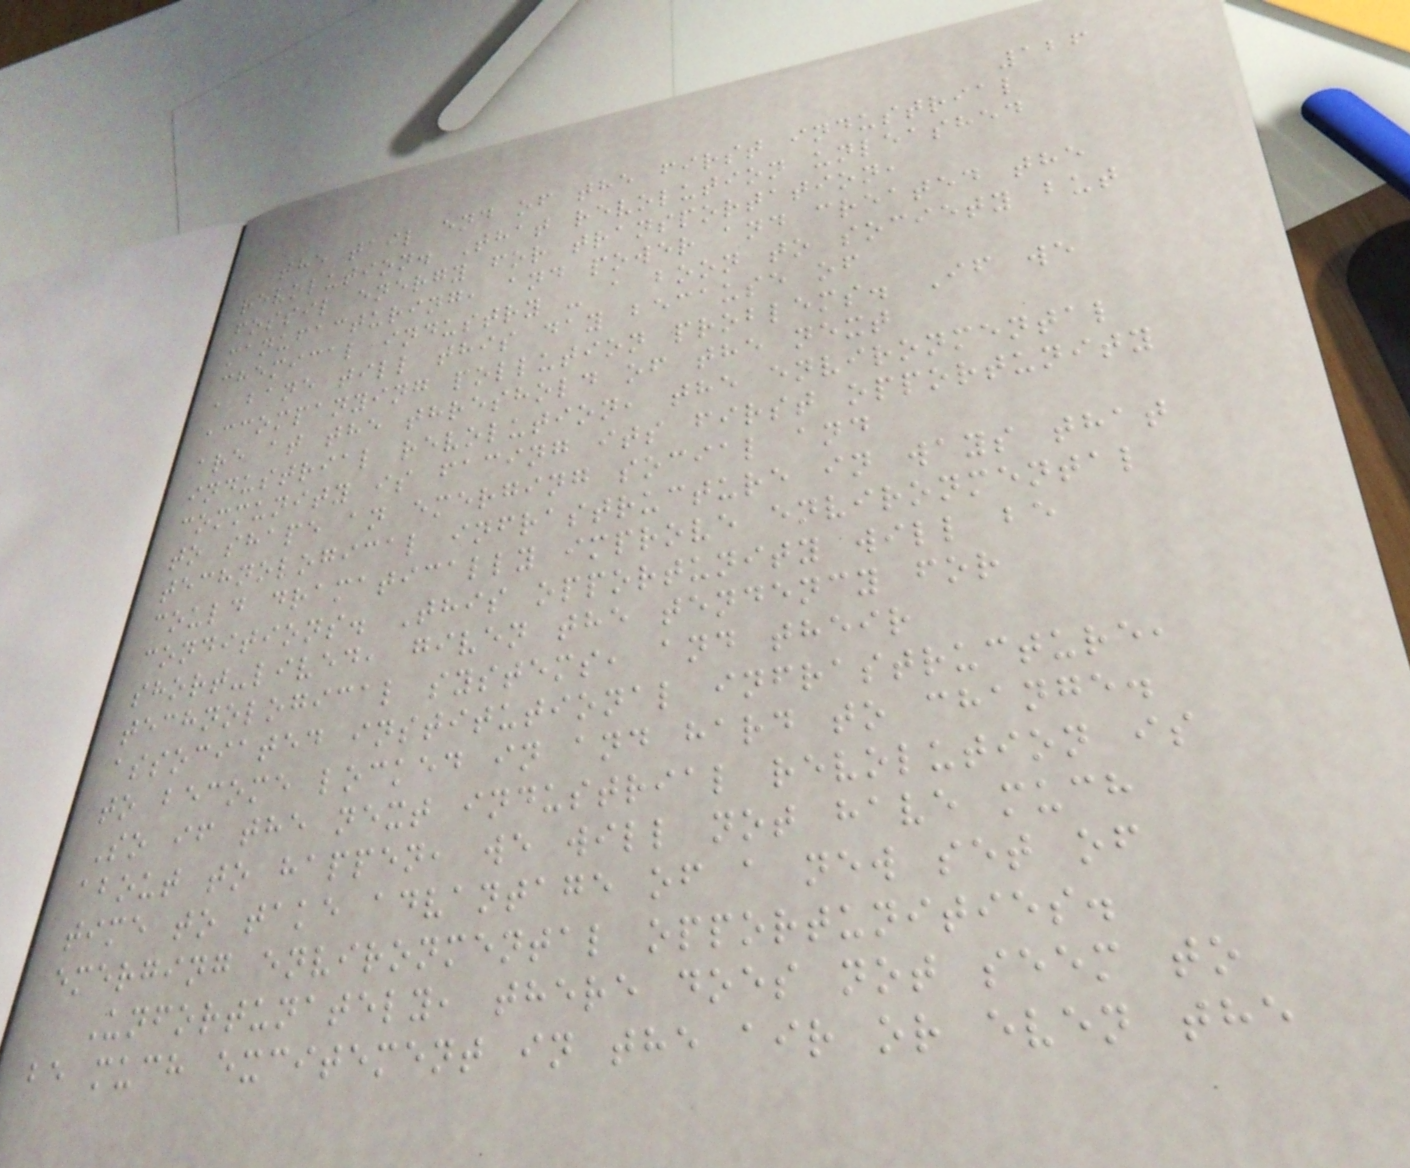126
the tail end of the first industrial
revolution. That revolution unleashed
fossil energy for transportation,
manufacturing, and power and created the
chemical industry - a boon to society but
a bane till this day because of
accompanying pollution problems. If we
are at the threshold of the next
industrial revolution, the environmental
community is facing its first opportunity
to shape an emerging social and
technological infrastructure in ways that
could dramatically improve environmental
conditions. This opportunity will be
short-lived, given the tendency for
technological systems, and their
associated institutional infrastructure,
to become locked in and hard to change.
So if the next industrial revolution is
about to happen, we will not have much
time to take advantage of a new set of
emerging environmental opportunities.
Unfortunately, there does not seem to
be much excitement in the air or even the
